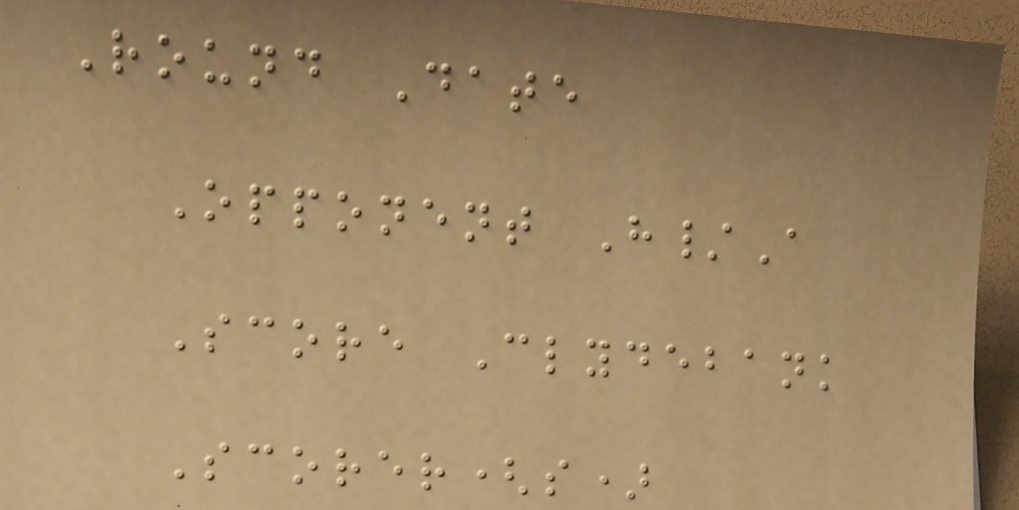Round Date
Opponent H/A
Score Clydebank
Scorer(s)
